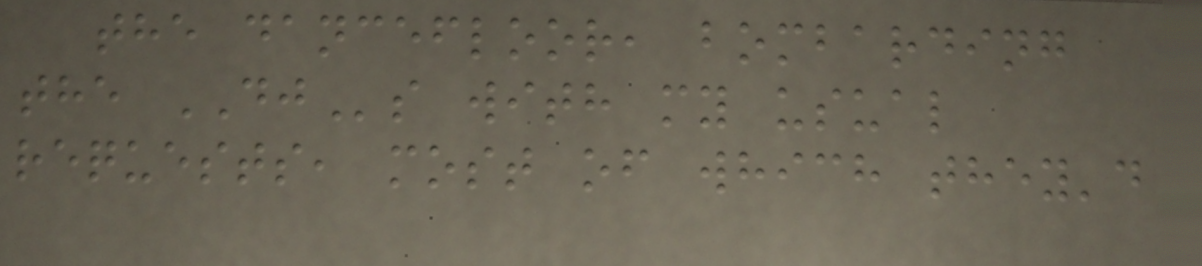the dancefloor, bombarding
the DJs with my usual
requests, most of which they'd
